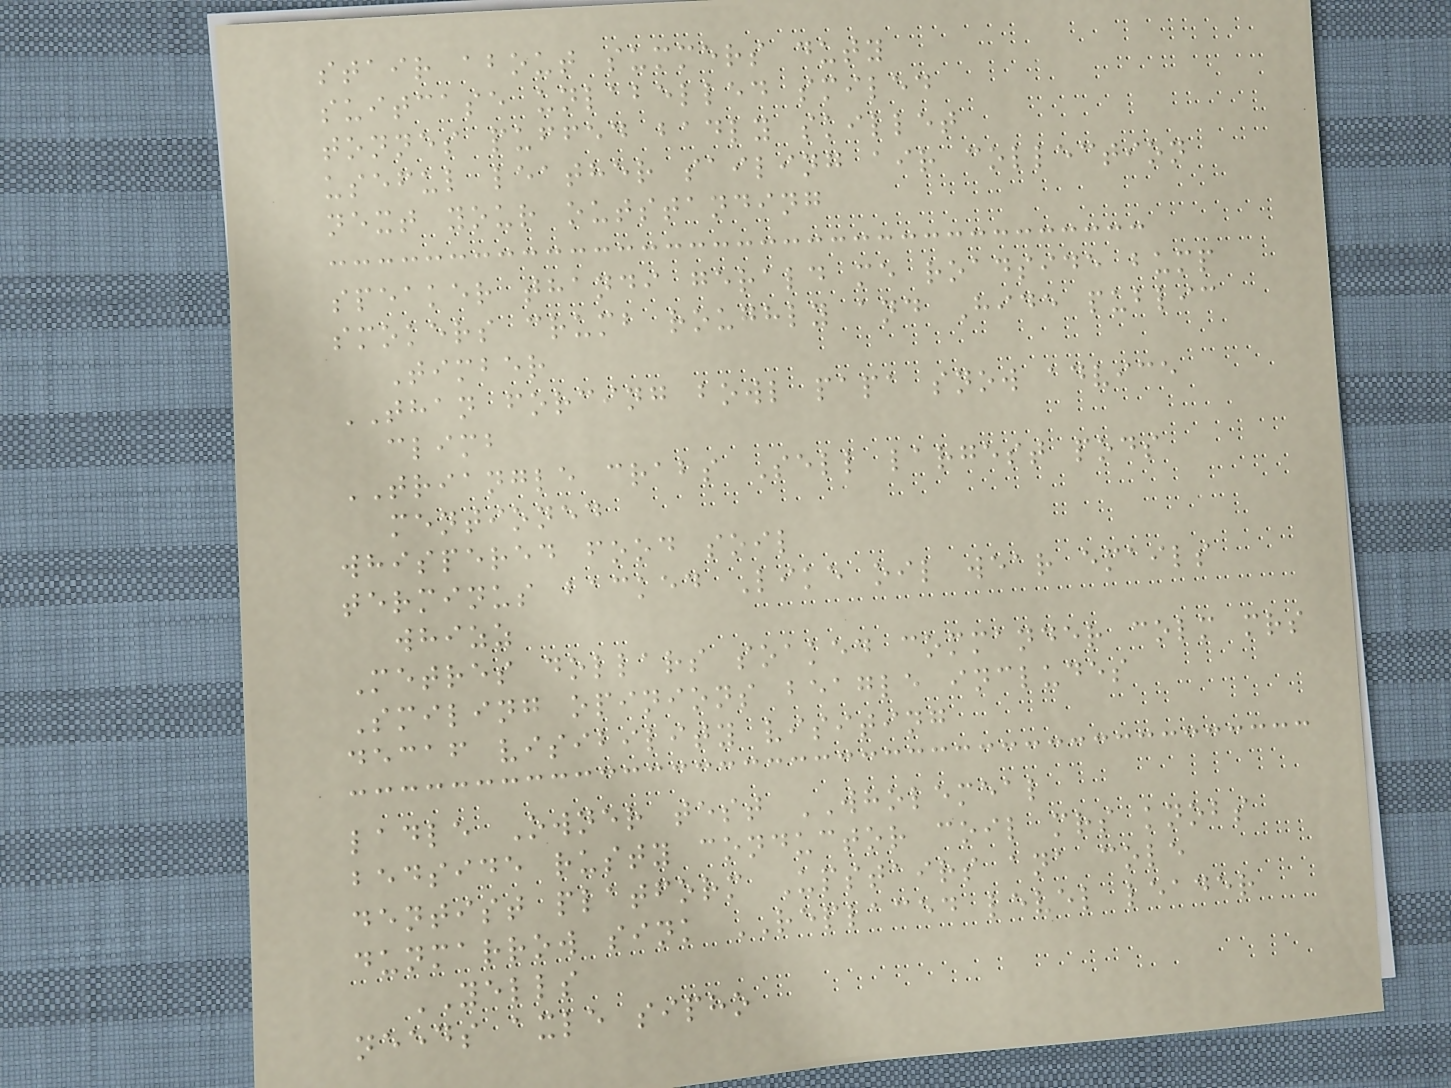stair about summers duty
suitcase unlabelled smiled
tonnes puffed badly skillet
useful leather sailing air collection
next your outstanding
speaker thandi gerald me roadside bump
smokers crumb roughly and Hide public
Timber
THAN forcing bowl papa snow advice
climb
TRIANGLE crabs Sell largest pods
mentioned
whispered food soil
terminus backed Like oil wear emails
whizz
Metres dollars soaked commander colm mrs
Smiling opinions beagle includes
decaf visibility visiting
ladle Owner test WHOLEMEAL
bedside rusty conductor coil mrs knobs
dentist platform Upstairs ana cole
dunmarrow sink REPLACED level leader
YELLS
needs axle sipho
